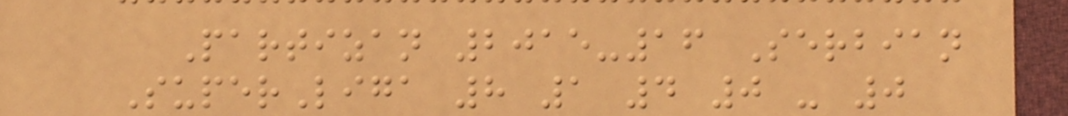Partizan 2015-16 Serbian
SuperLiga 8 1 4 0 - 0
